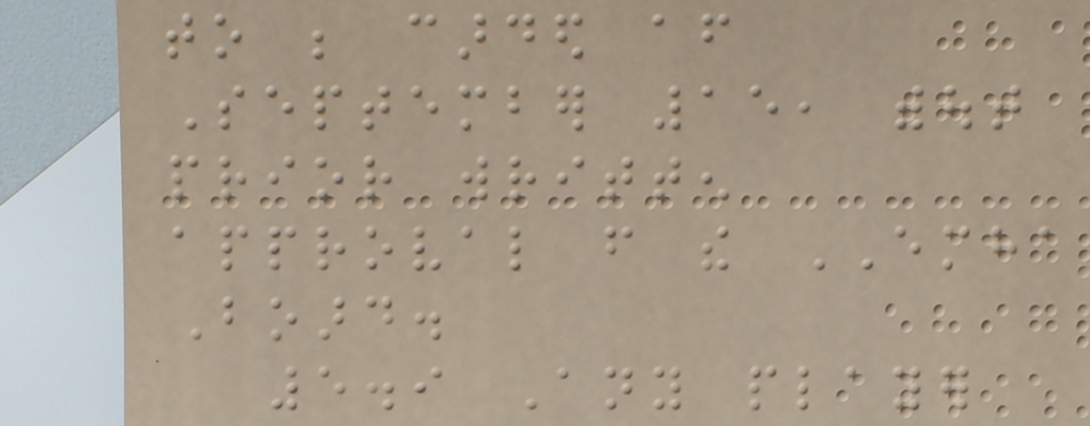to be carded after
September 15, without
prior written
approval from the EMHA
Board.
5.9 Any player
